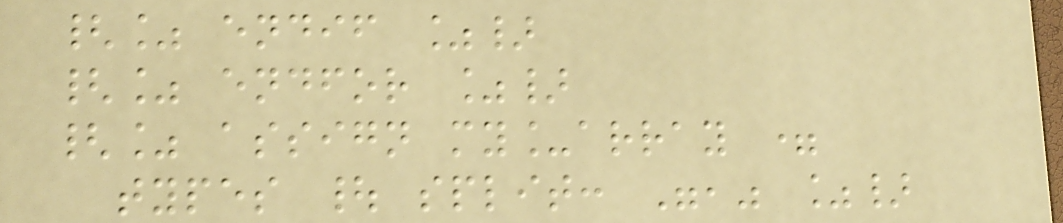{% endif %}
{% endfor %}
{% assign my_array =
types | split: "," %}
